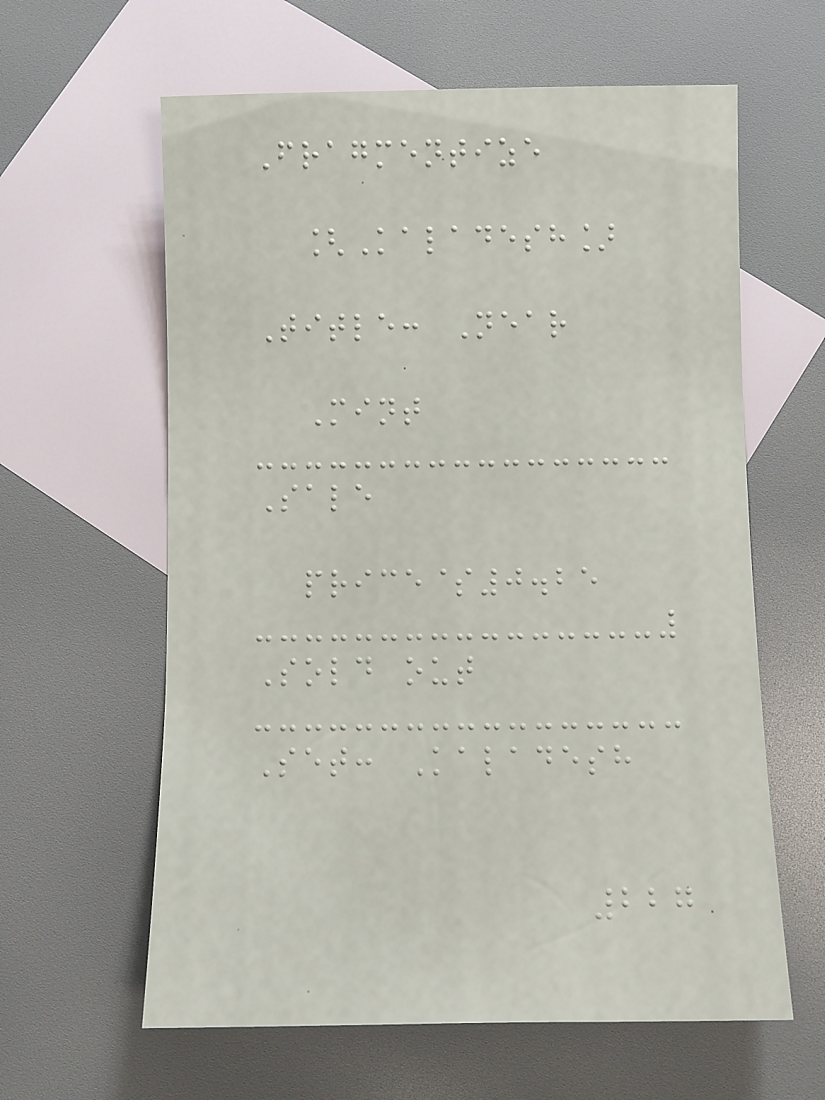Fragmentize
[Kaladesh]
Title: Near
Mint
Sale
price$0.25
Sold out
Set: Kaladesh
227
